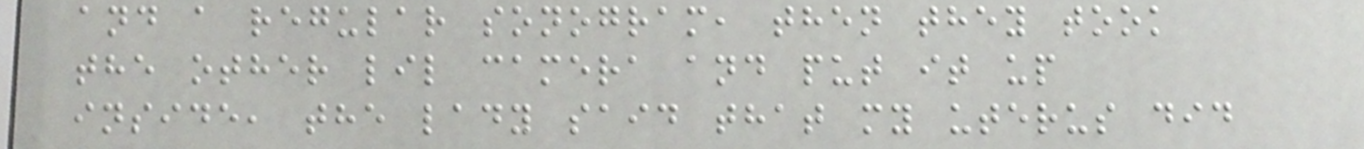and a regular sonogram, then they took
the other lil camera and put it up
inside, the lady said that my uterus did
